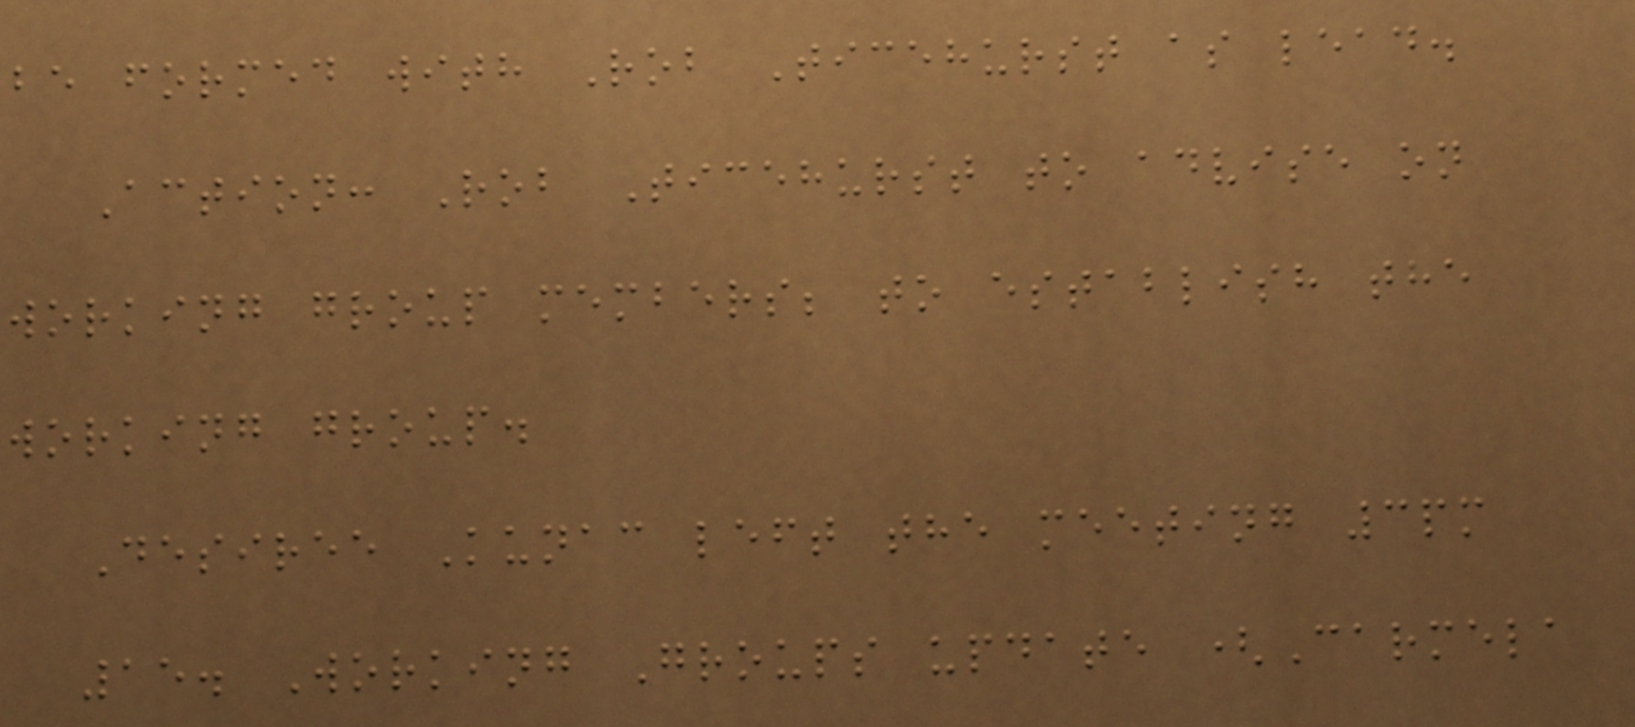be formed with Rob Ticehurst as lead.
Action: Rob Ticehurst to advise on
working group members; to establish the
working group.
Desiree Kunac left the meeting 3pm
15. Working Groups update (Carmela
